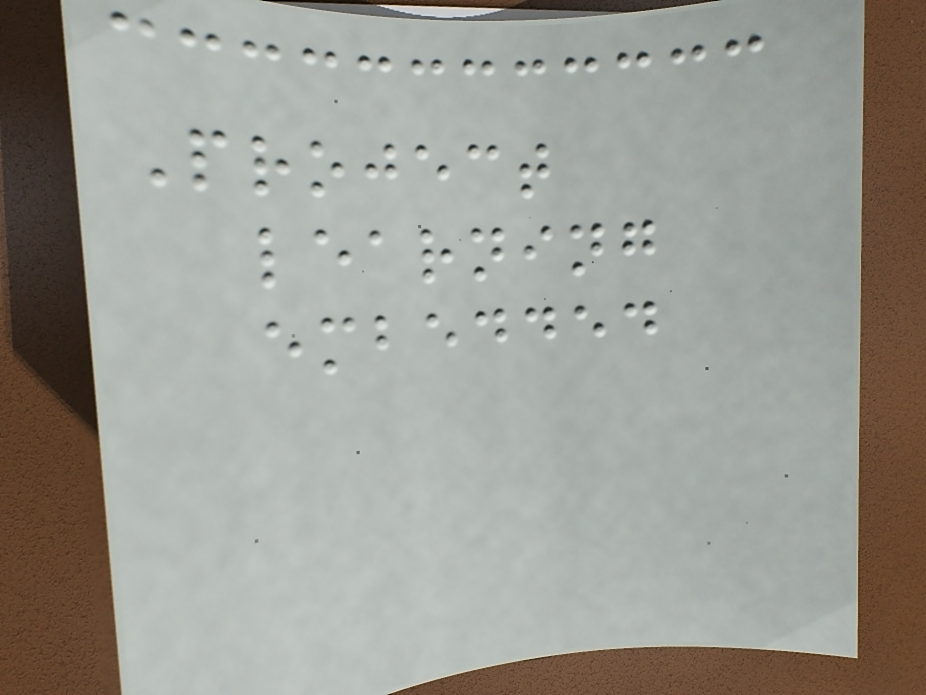Project
learning
embedded
